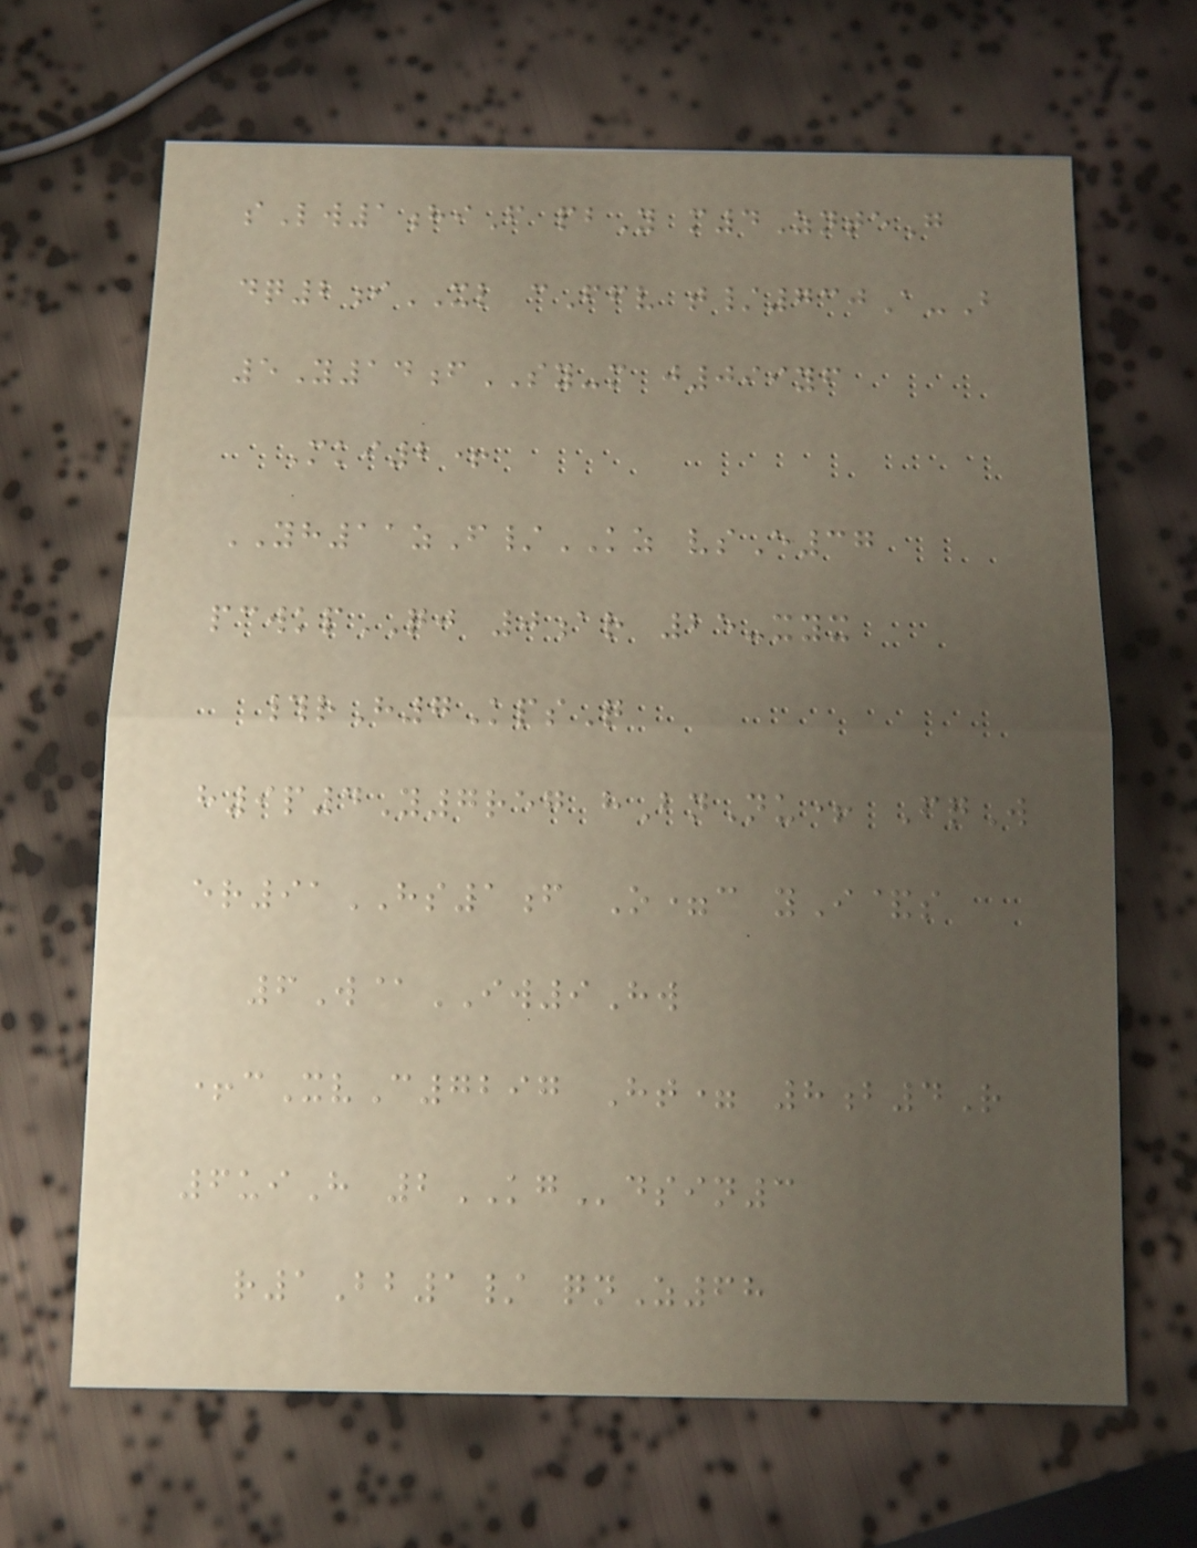sLw1hiF pbY m4ZnteG
dq2iXL cFfv t/730A-B
5Y14fSY-m j099yf
Mki2+
YH11zF/KZ vsE37
pcwkpQJ 0ar 25-xyx
#rH7KpsQ
h9p4Y7reg hBnNu+ FqW
er91HS1f O=c yI&s
6W@IW9Hw
+cXvC7297 Ht= 8b4R
6uiH 2KGdsin3
r1Bb1/ qnZ68
